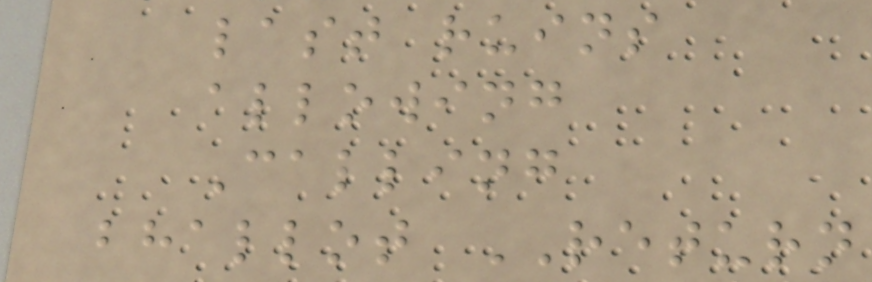last ruins
allowing
Calling
bhallot RETURN
